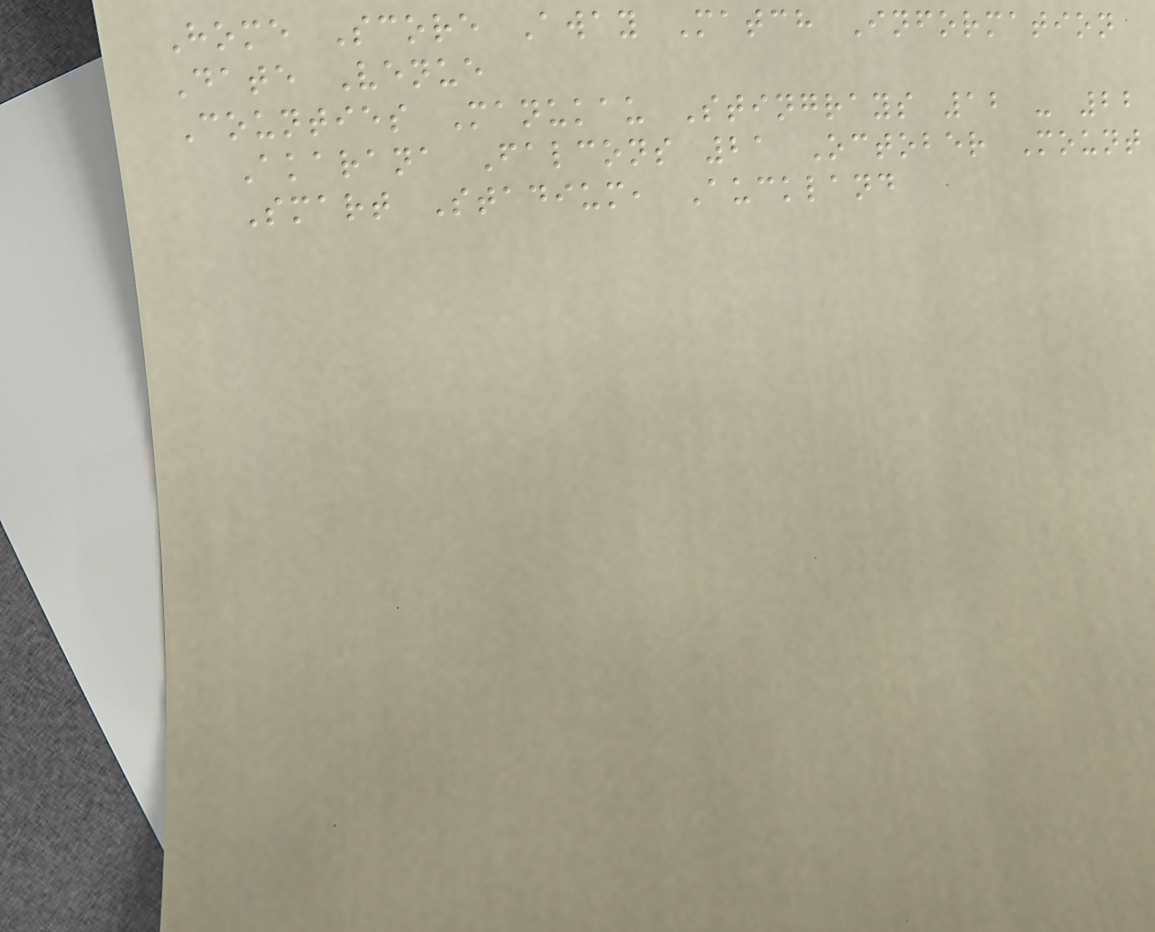Home Score Away Match Information
Date Venue
Counties Manukau Stingrays 12 - 22
Akarana Falcons 21 October Mount
Smart Stadium, Auckland
